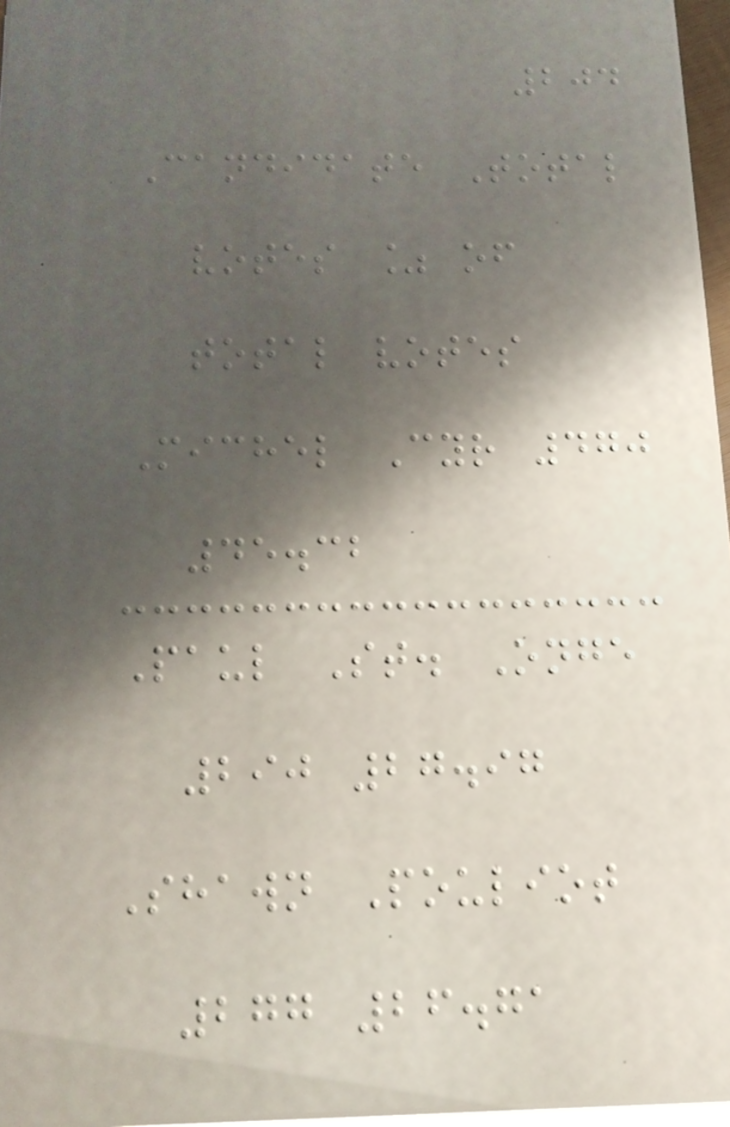204
Candidate Total
votes % of
total votes
Michel Cyr 470
45.32
Paul St. Onge
290 27.97
Shawn Pouliot
277 26.71
